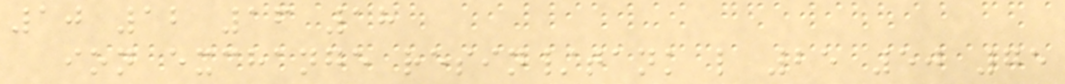10 12 16 18
ion exchange resin/tank l 25 50 75
